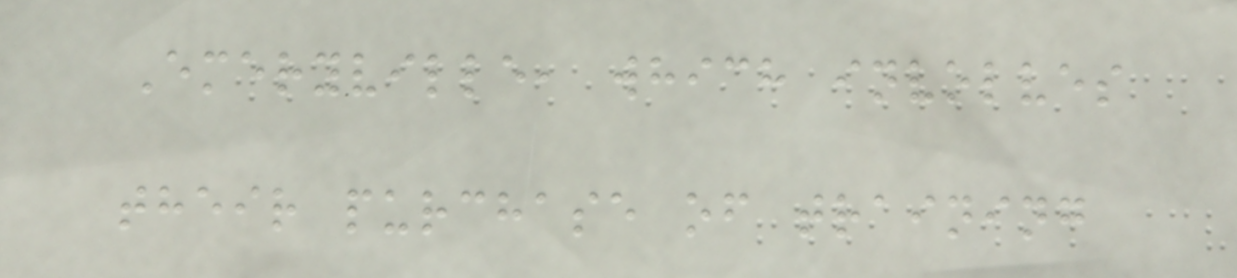Emeryville, which involves
their purchase of training
